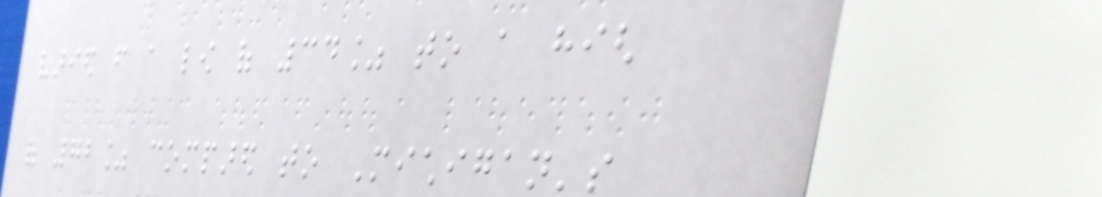varied from a low of 34% to a high
of 72% compared to Michigan's
